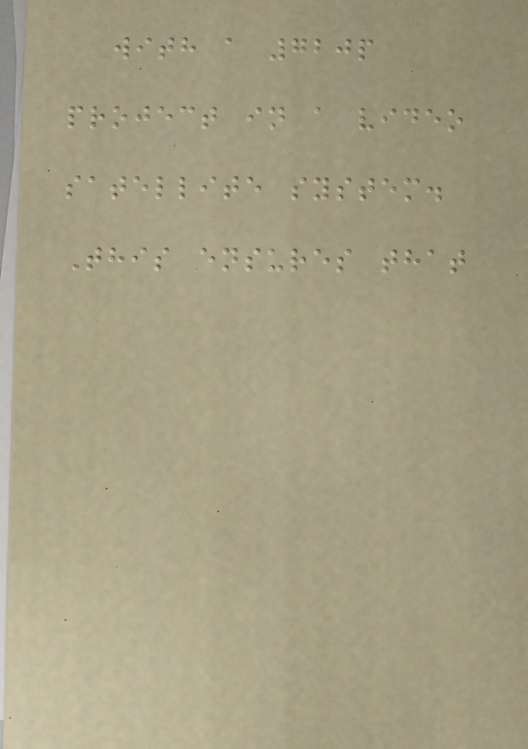with a 720p
project in a video
satellite system.
This ensures that
